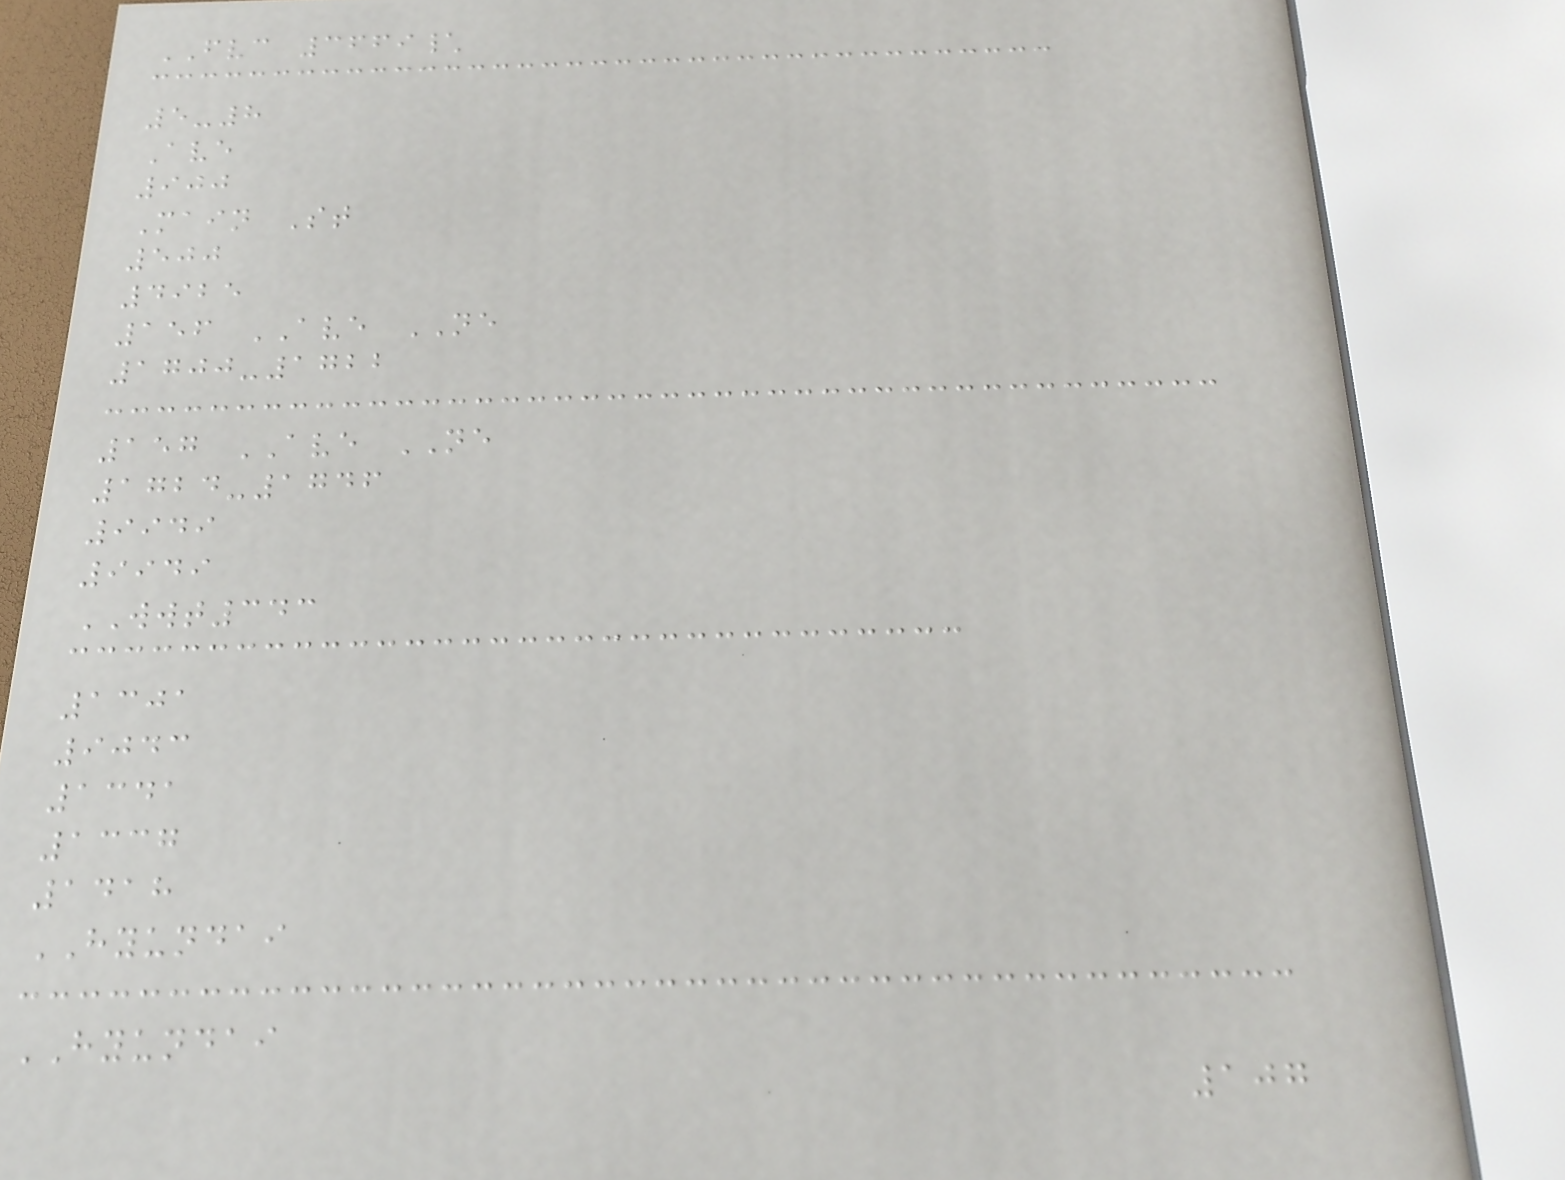FVC 3669\
5-8
Ave
900
Main St
500
4925
156 AVE NE
1700-1722
157 AVE NE
1724-1746
9949
9949
WWT343
1301
9043
1341
1337
1418
HYUNDAI
HYUNDAI
107
